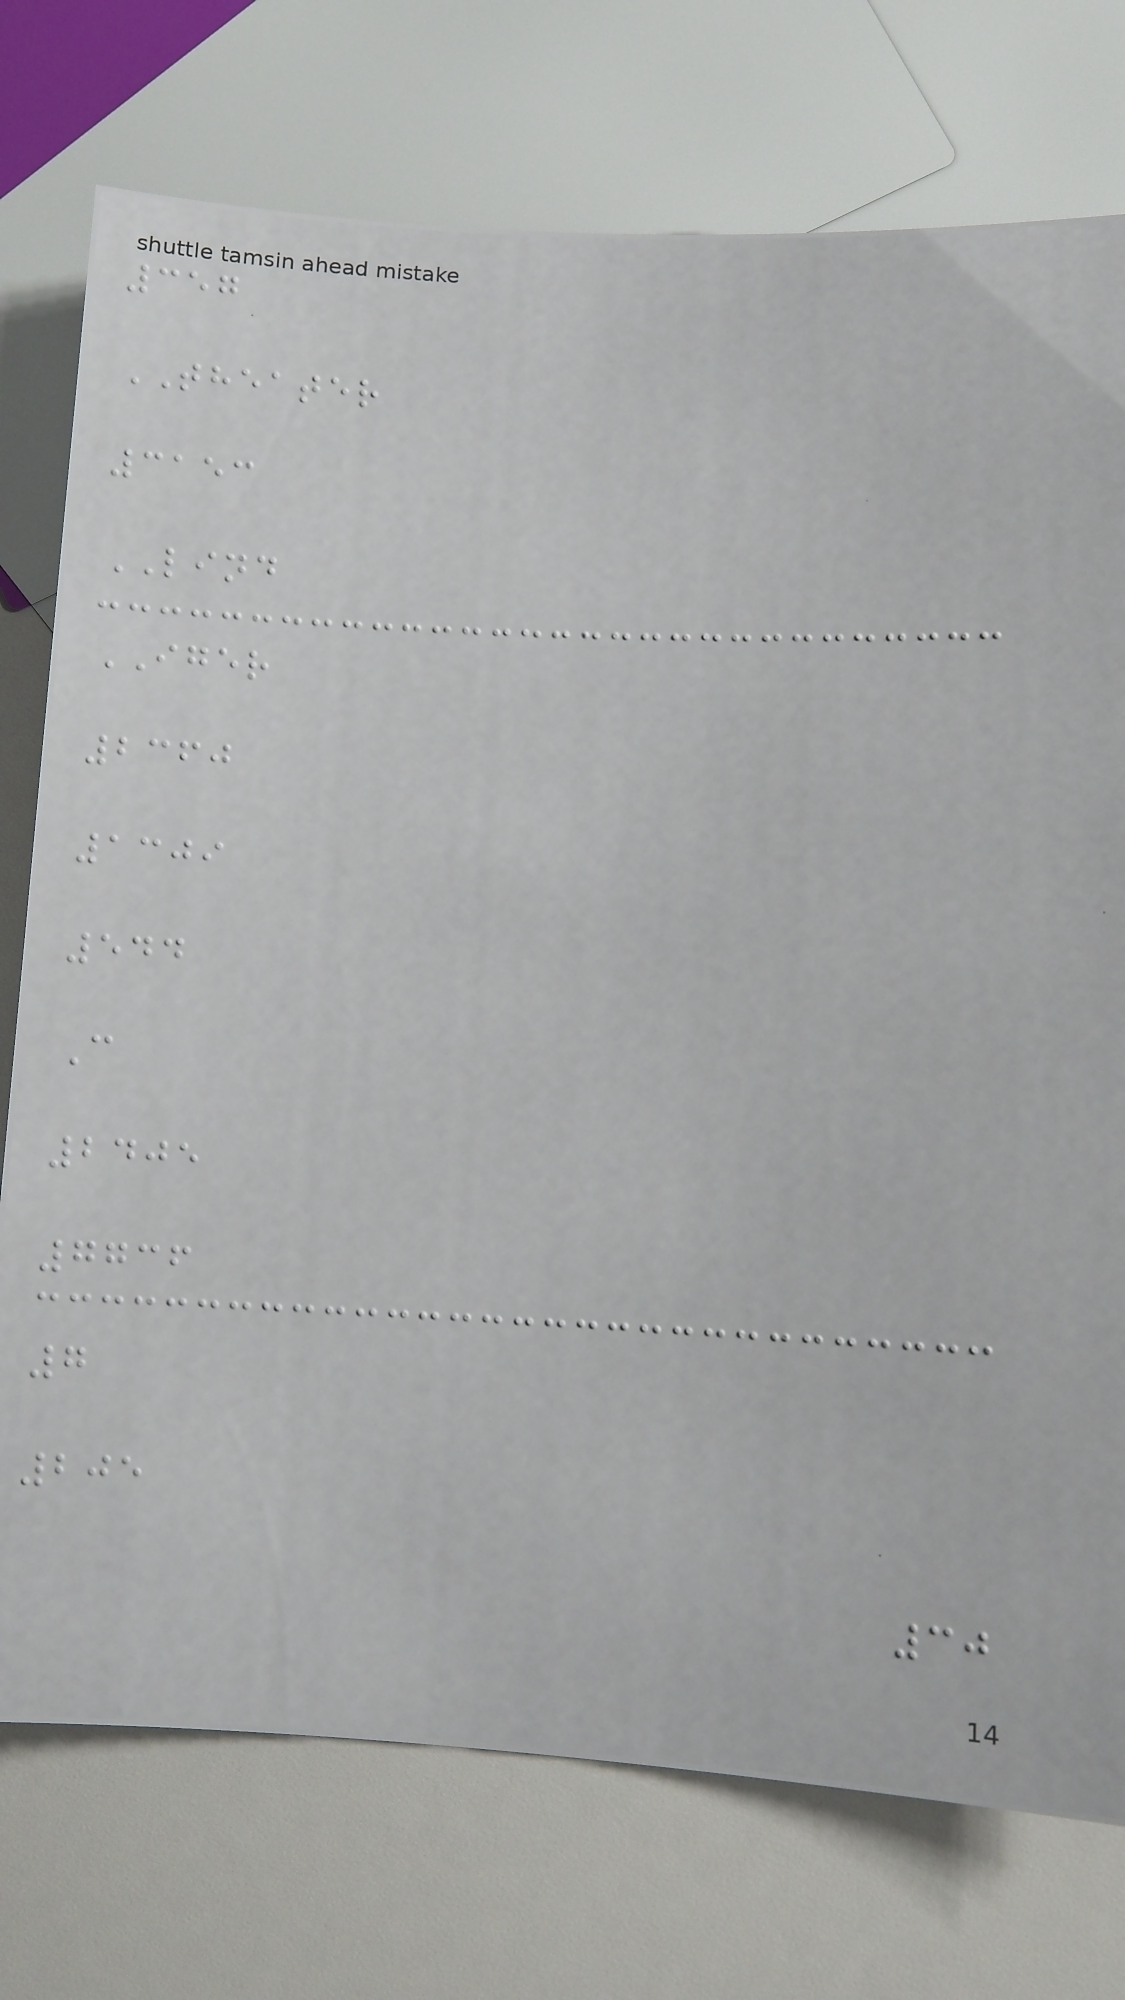357
THEATER
3153
LIND
IGER
2360
1309
544
C
2405
7736
7
205
30
